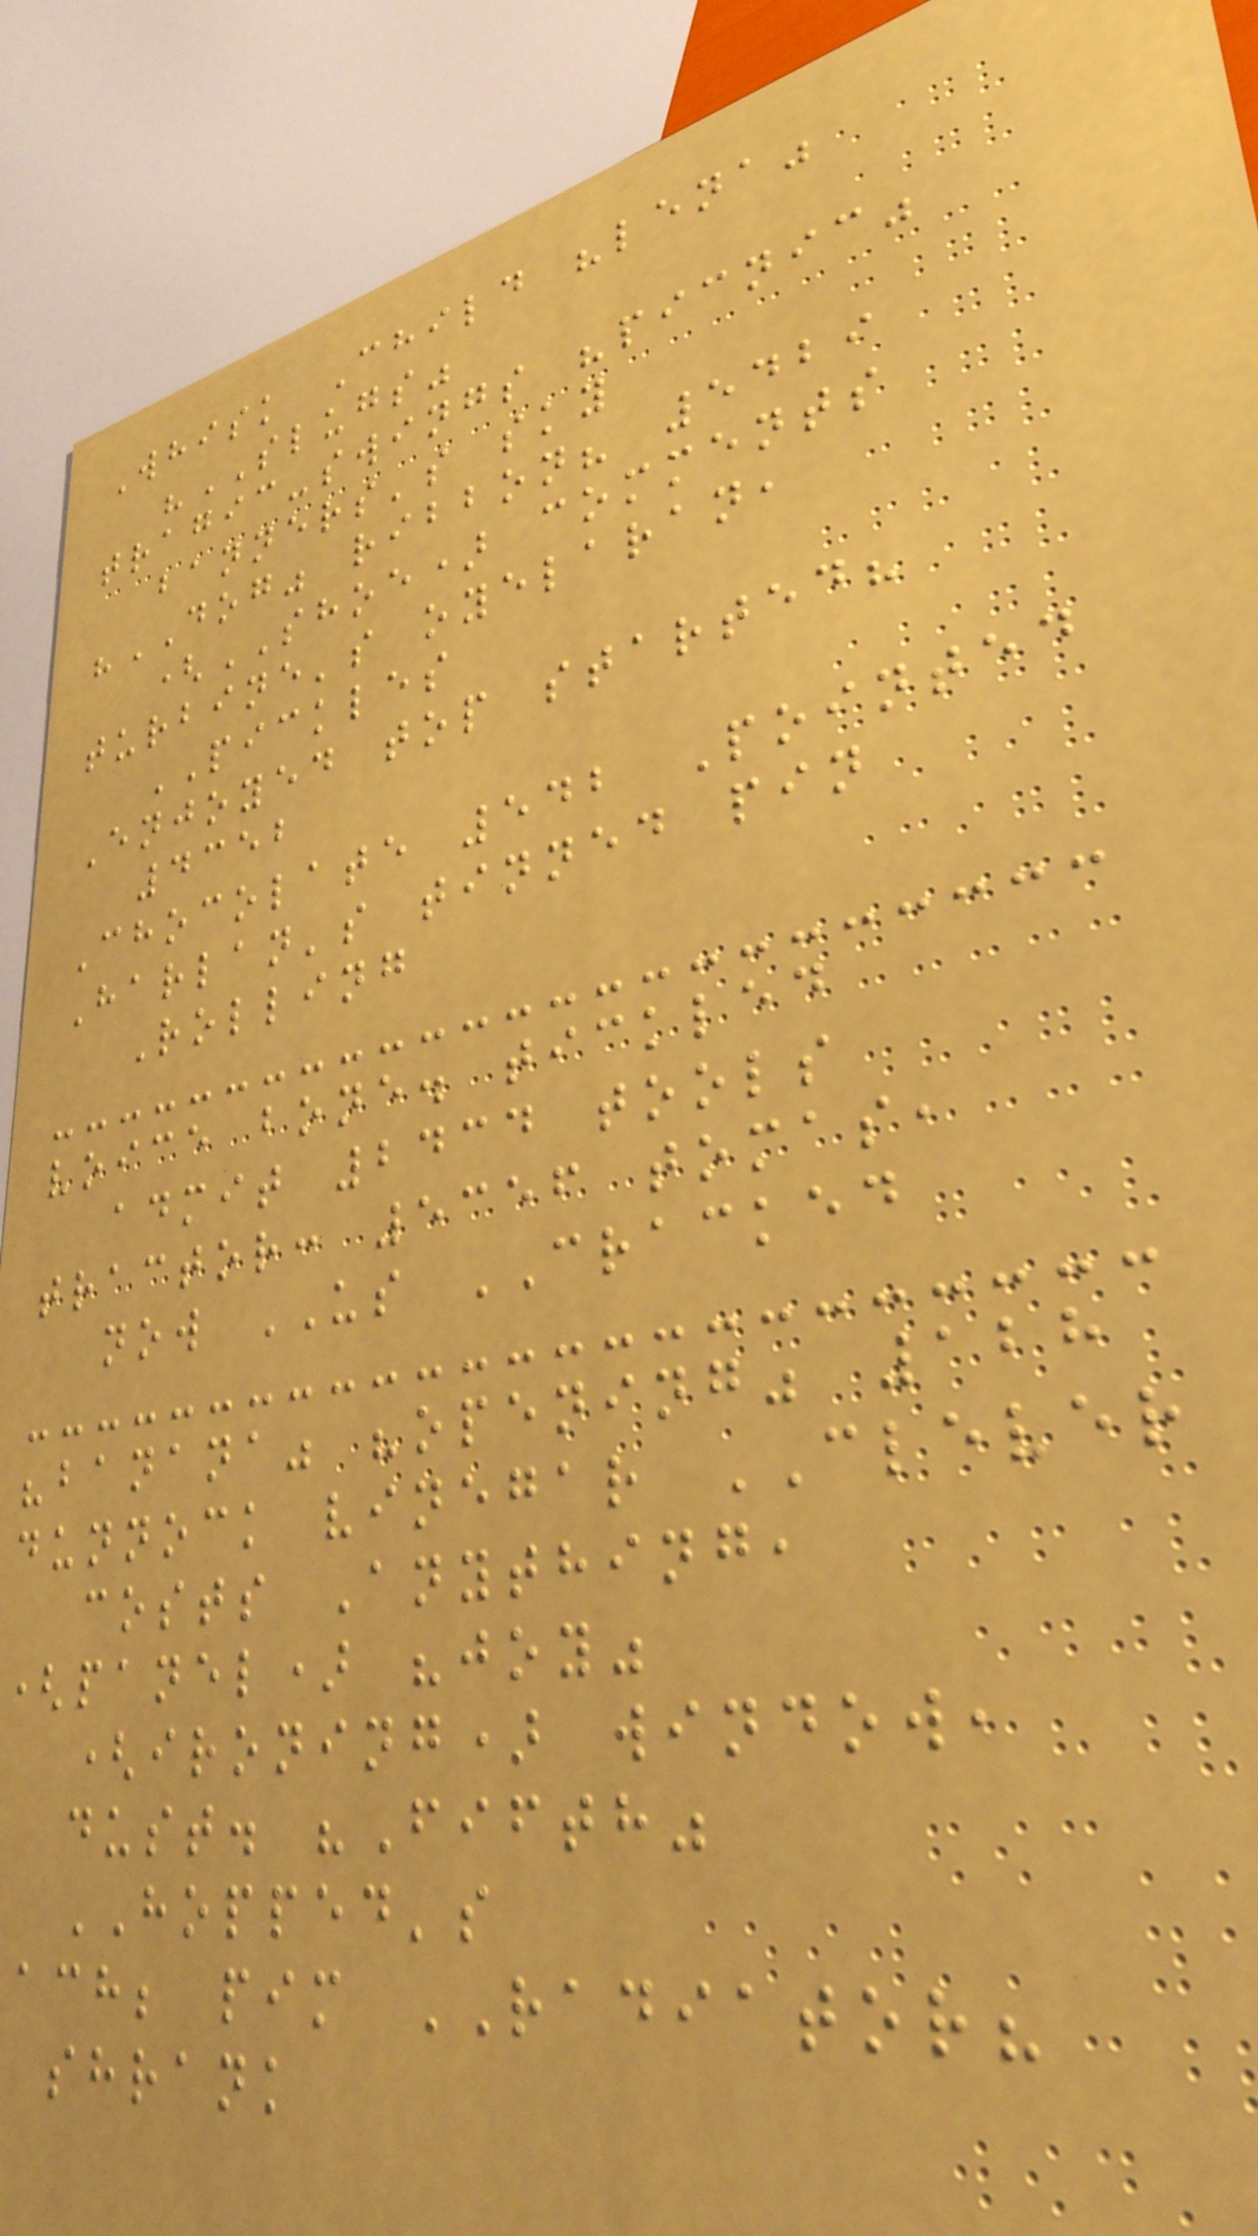Whisk Child "lena"
"SLUGS"
tragic-swings "picnic"
banners's sky
"DOG" ribbon? 5429
(SHOE) comments
turbine's oyelaran,
PICKLES
Enjoyed top started?
4352
Chocolate 542 Pointed
Harlan's tinned pin
Rolling
voice bone. tickled
admit 2434 tools
tractor: 5356 tomas,
now US CRACKED
"banana" "opening" 128
dunnock vinegar CLEVER
costs Anything,
(panel) "joy"
(ironing) window,
dust. "Fifth"
HOPPED's
ach; pim RADIATOR?
shrank
